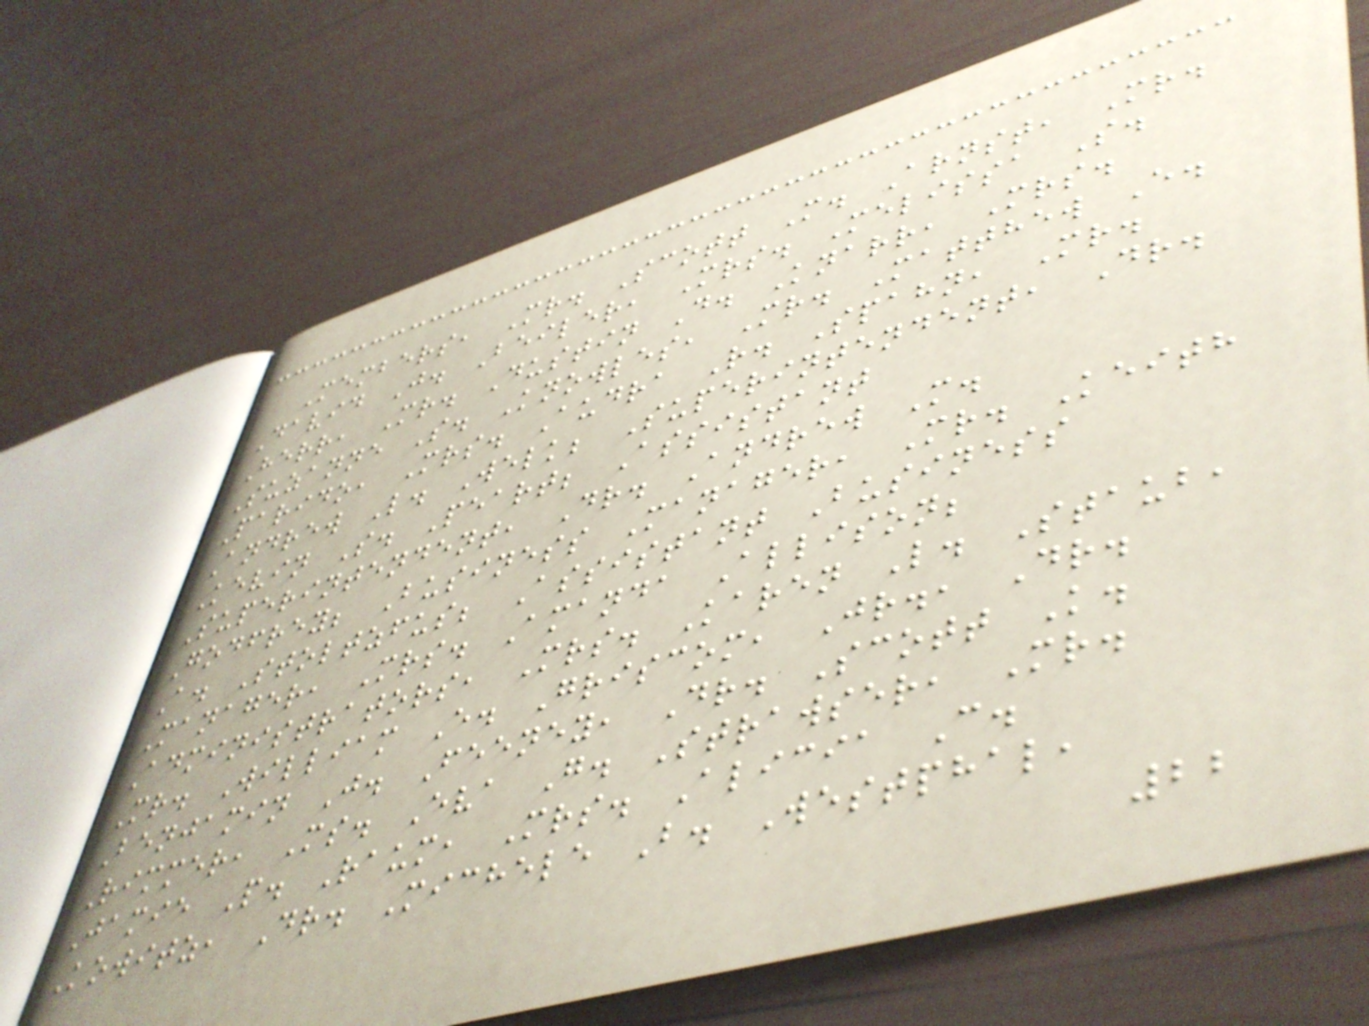Members, Mr. Scott M. Arnst, Mr.
David J. Beiler, Mrs. Melissa S.
Herr, Mr. Dustin D. Knarr, Mrs.
Suzanne S. Knowles, Mr. Matthew E.
Parido, Mrs. Audra R. Spahn, Mr.
Andrew L. Welk; Superintendent, Dr.
Kevin S. Peart; Assistant
Superintendent, Dr. Andrew M.
Godfrey; Business Manager, Mr. Keith
A. Stoltzfus; Assistant Business
Manager, Mrs. Amanda Allison;
Administrators, Mrs. Karen L. Staub,
Mr. William E. Griscom, Jr., Dr.
Benjamin J. Feeney, Dr. Scott K.
Rimmer, Ms. Eva G. Strawser, Mr.
Jamie P. Raum, Mrs. Alicia C.
Kowitz, Dr. Michele B. Westphal,
22
